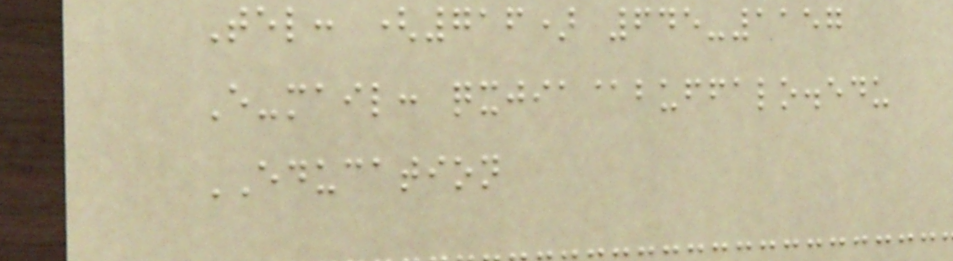Tel: (716) 645-1157
E-mail: qxjia@buffalo.edu
EDUCATION
